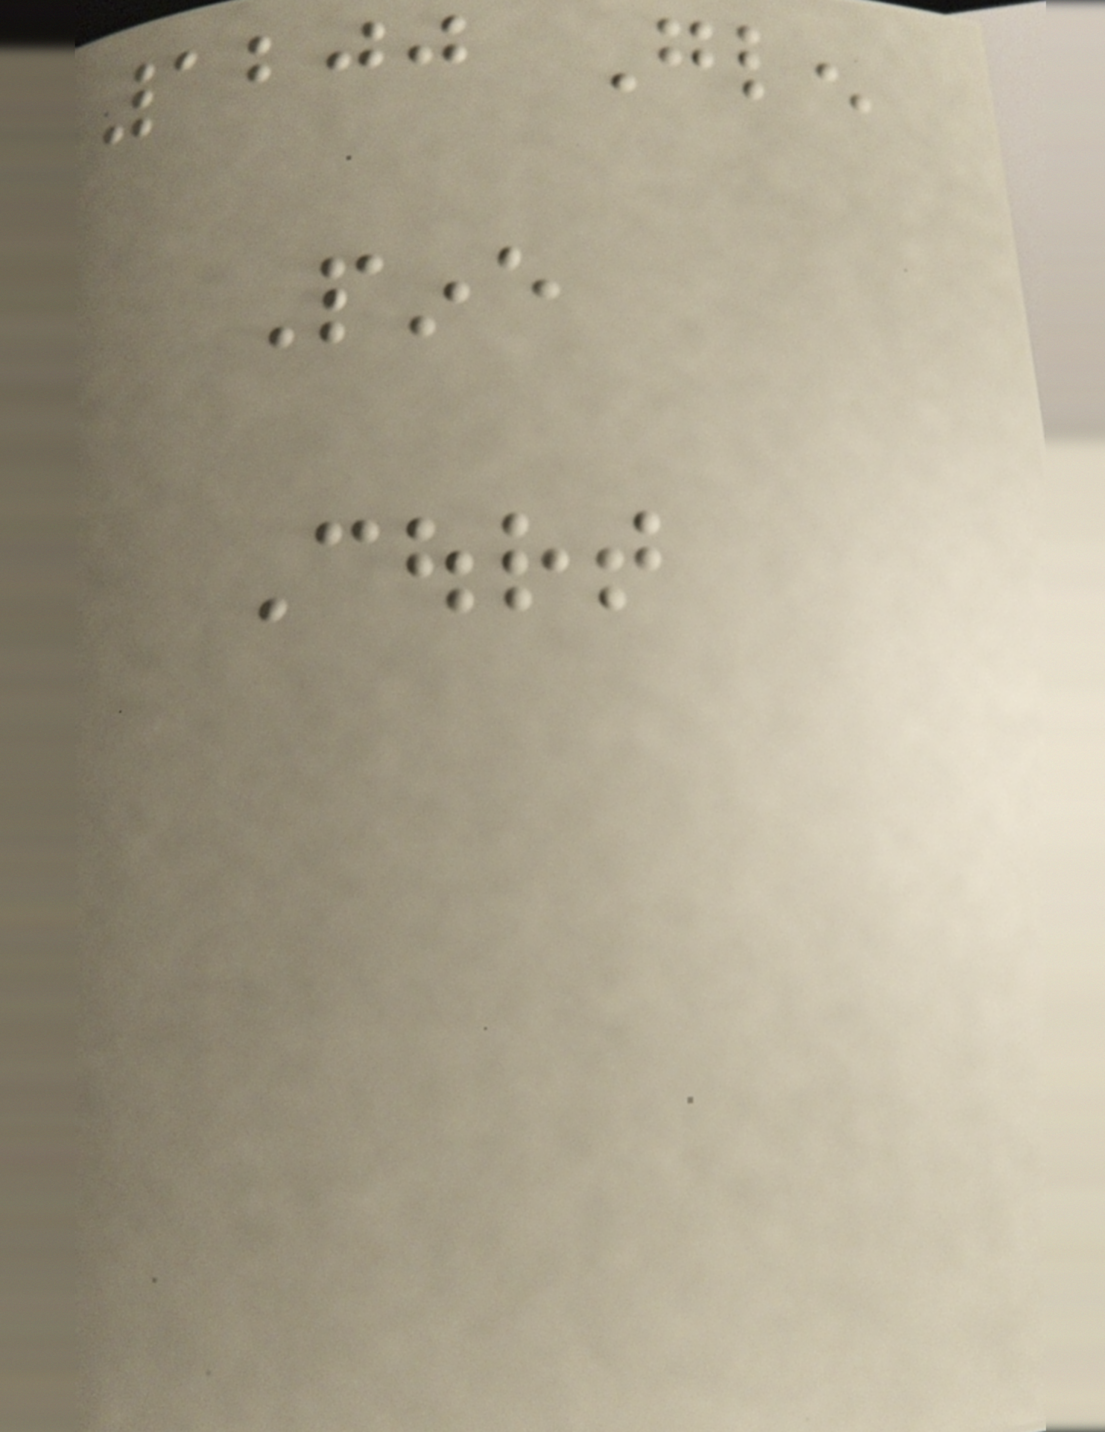1200 Glen
Pine
Court
